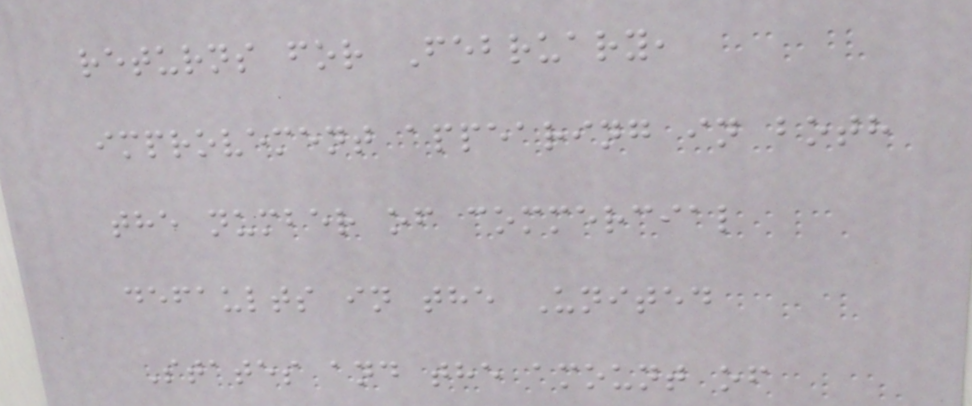returns for February,
improvement appearing in both
the number of commercial
defaults in the United
States and the amount of
